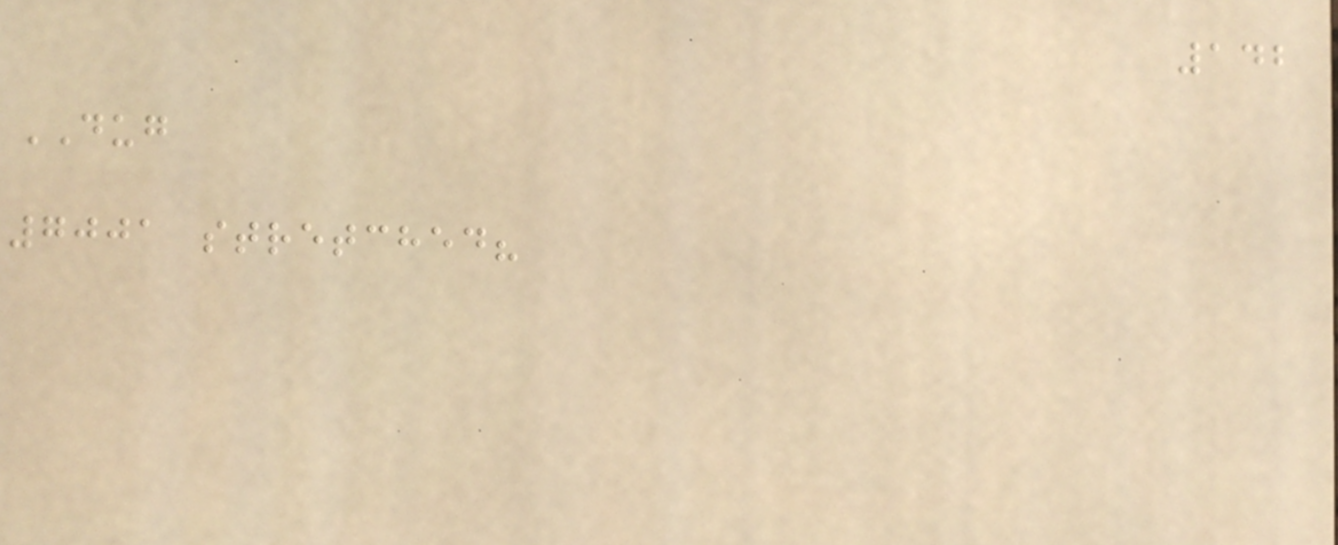142
DUG
7001 stretched?
